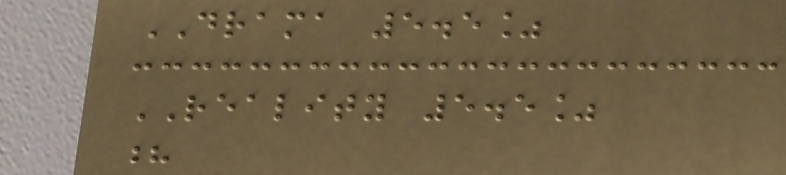DRAMA 5.5%
REALITY 5.5%
?
